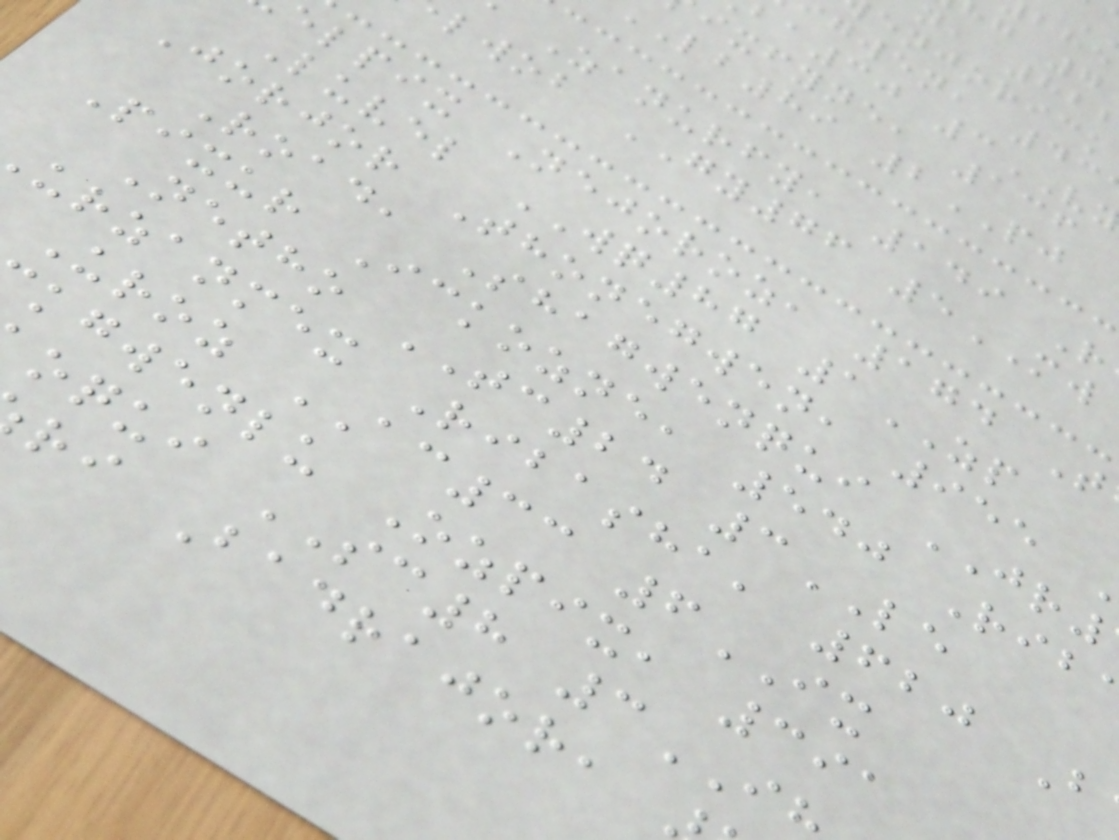ba30 3
ixfyne, 136
lb89 2PJ
Zanurfy, 149 R
lwob GY76 5MW
elpix Nejoroz, 174 T
Luvel WQ87 1ZP
Jorjor Thonegwen, 955
Road, Shagwenqui JR
Pixur Ickozne, 540 Rib
Netho TC24 3LE
urzanmex Ribasha, 620 B
Uroz AC33 6IX
kgwenlu Ozpix, 391
oqui SC8 3
ri Badrajor,
